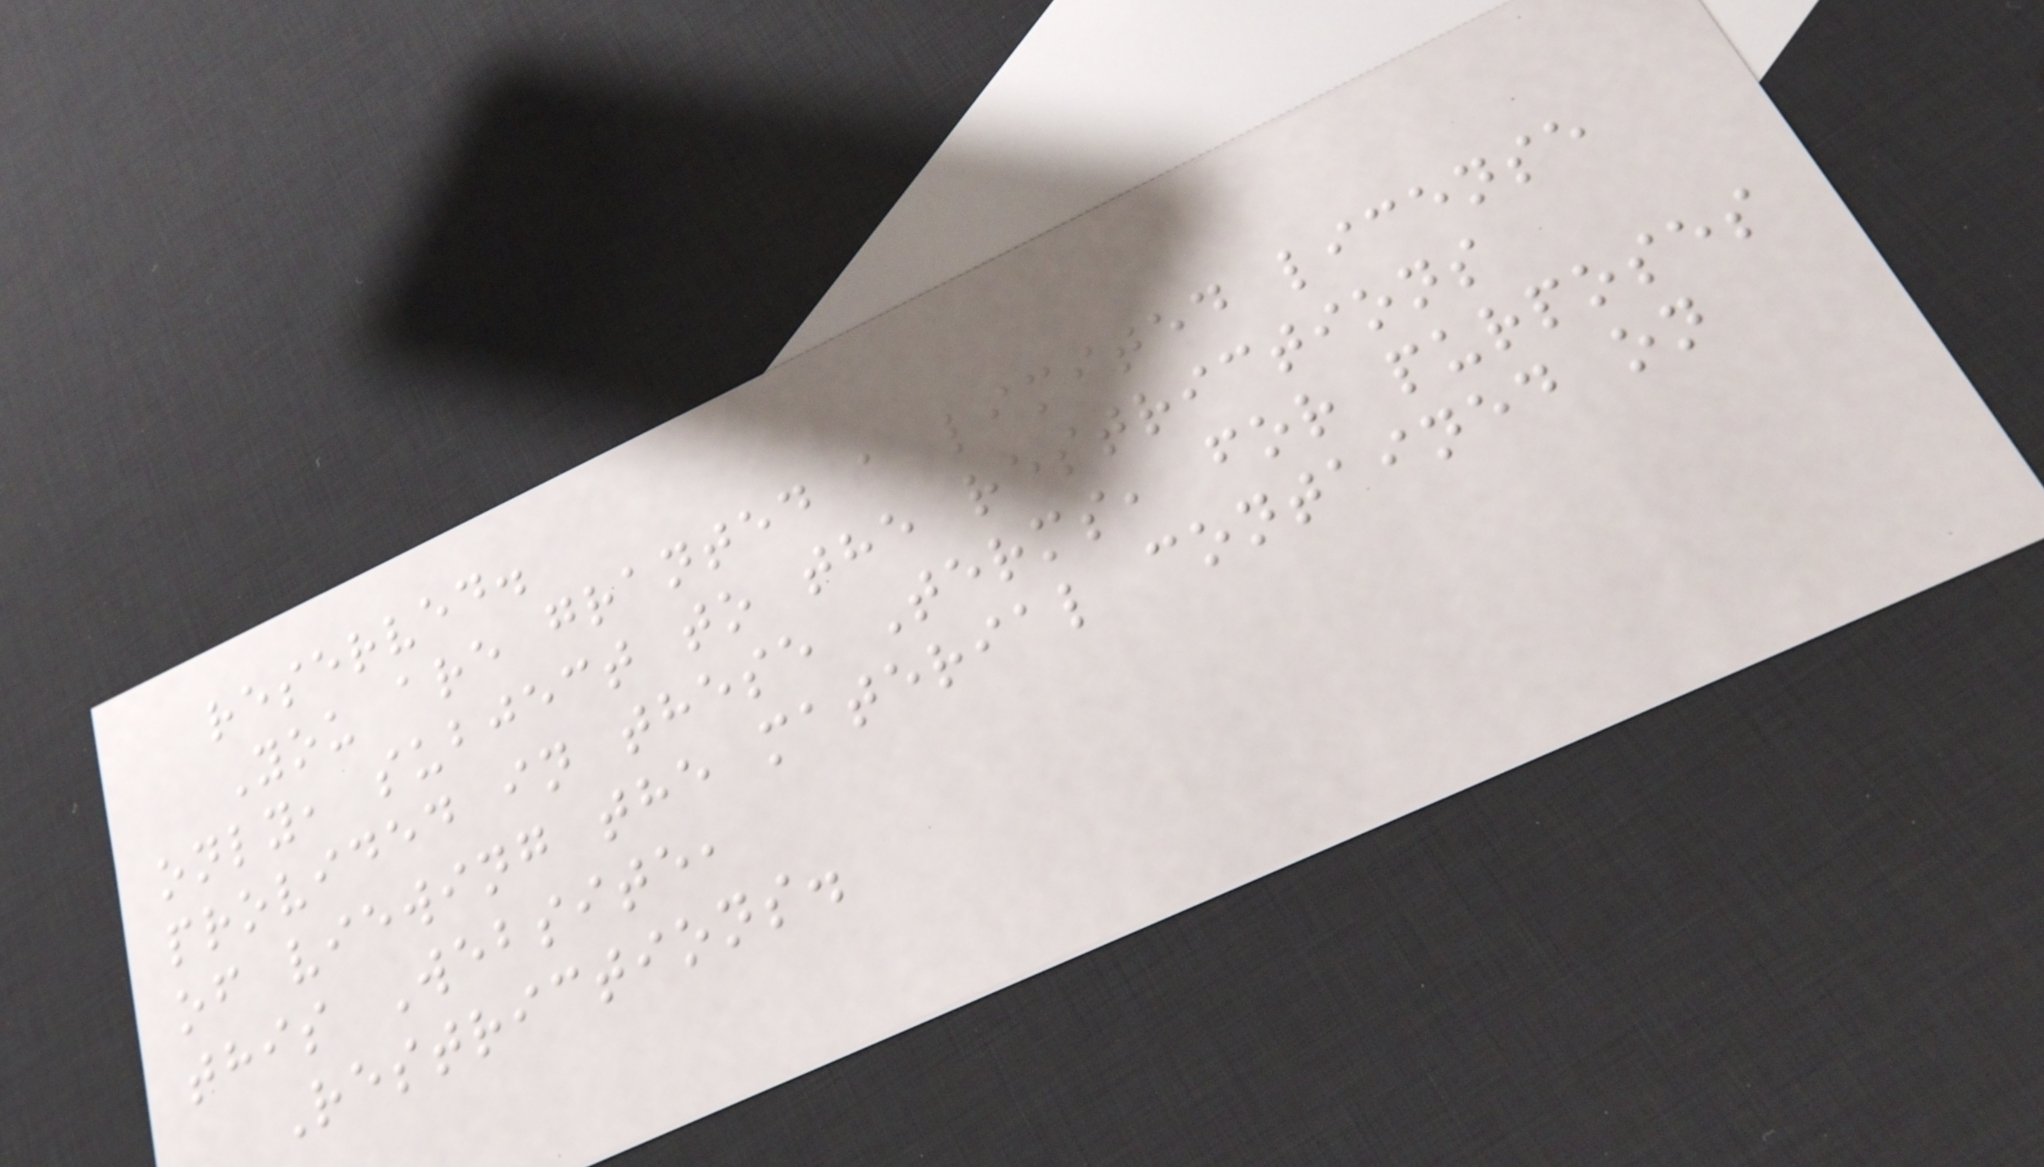reserved.
You are granted a limited license
only, subject to the restrictions
provided in these Terms, for purposes
of viewing the material contained on
this Website,
Restrictions.
